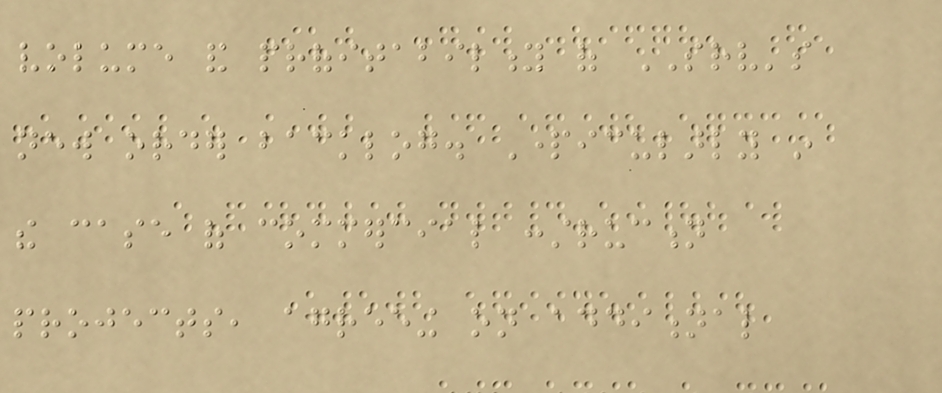volume and profitability of SRV's
new order backlog. Particularly in
the case of commercial construction
projects, agreeing on additional
